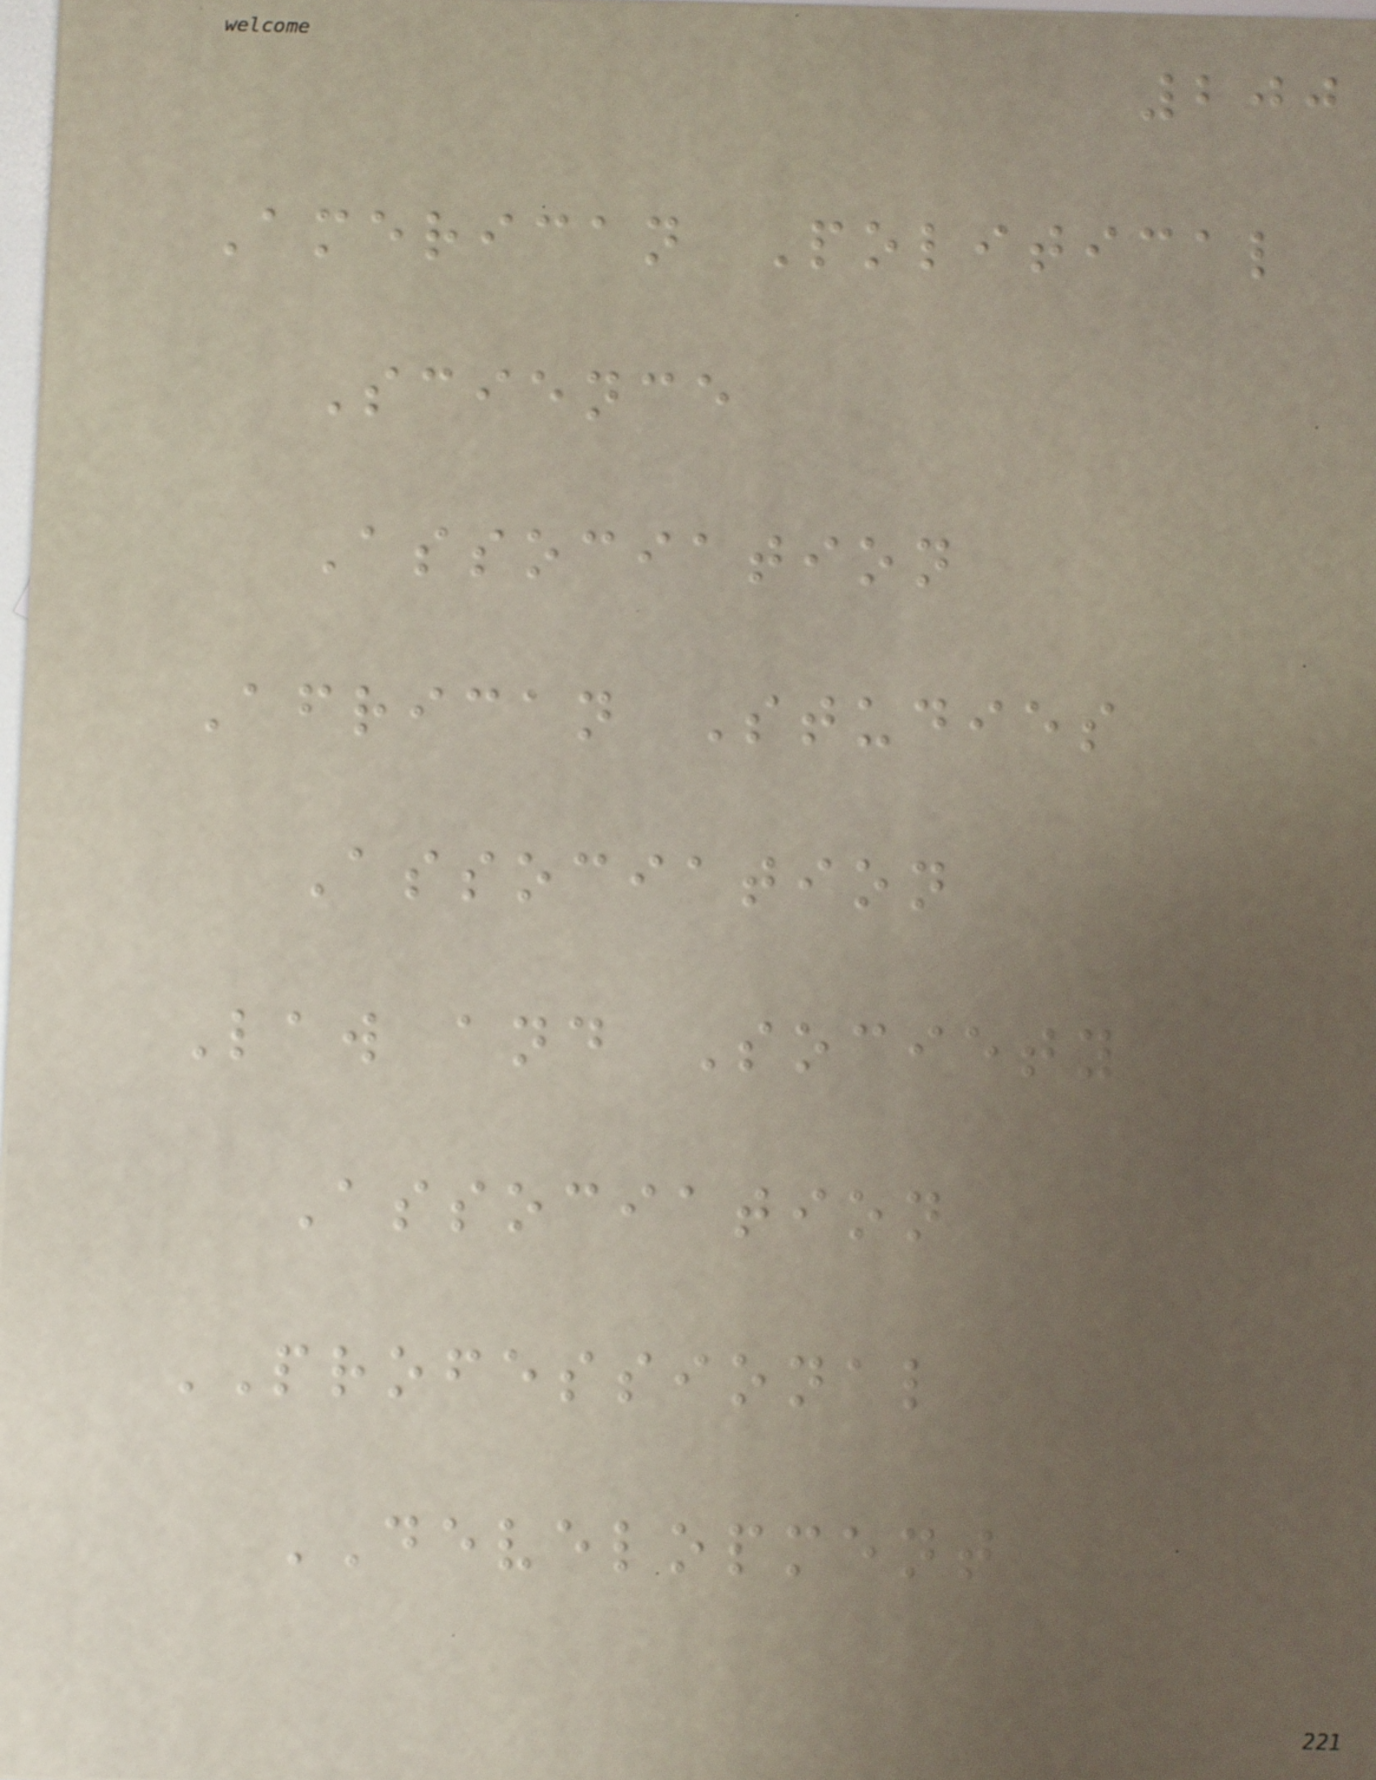200
American Political
Science
Association
African Studies
Association
Law and Society
Association
PROFESSIONAL
DEVELOPMENT
